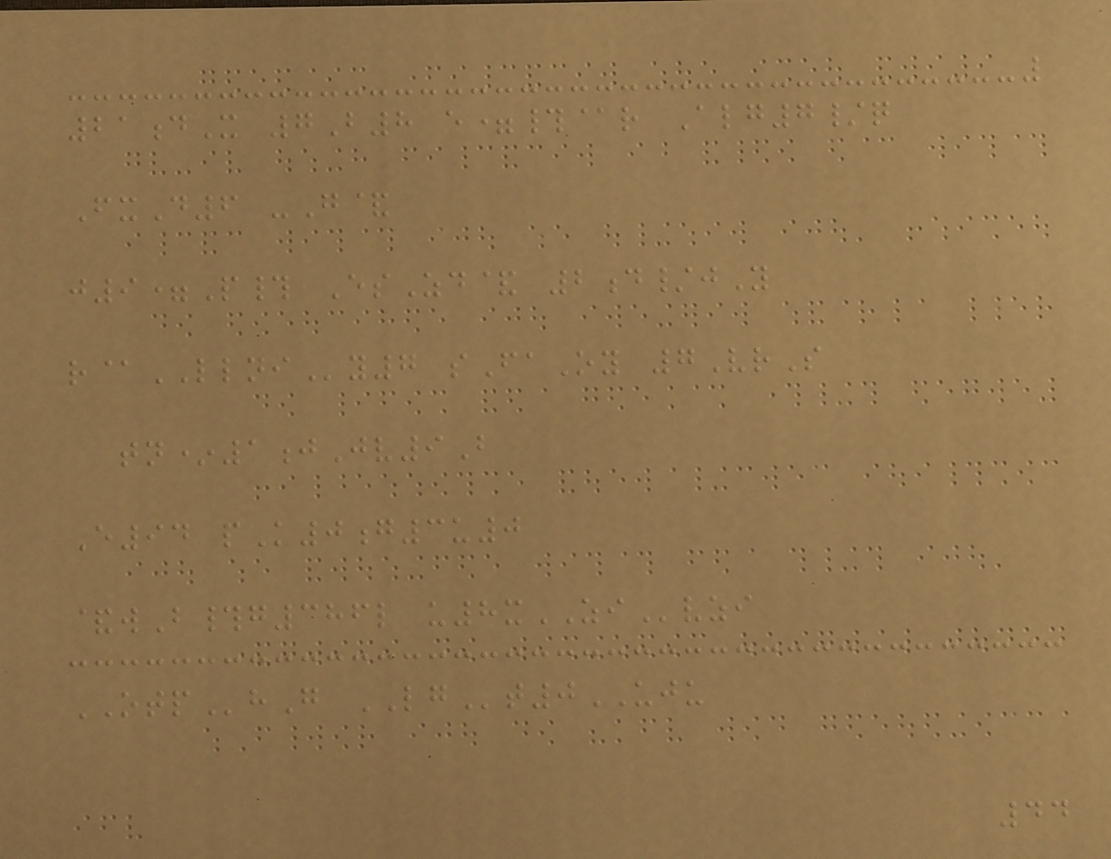21dX 7B8 e=#@r Alg7/q
FxD6 -G&
j9=P# EsZd& 2d/jY
r@LLNIy7 sFaOy 7VrS
tn*1jJv9B
E94 pK0g3u0
&wB#g386l u8xZIvzi
OTPhG LGt0UJU
44
